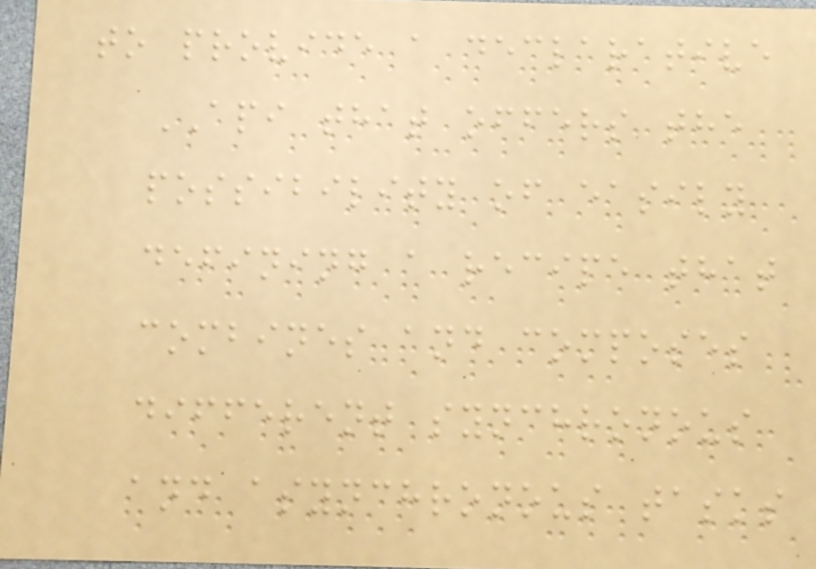to provide a declarative
API that offers the
possibility of easily
defining a recipe that
combines and composes
different synchronous
and asynchronous tasks
